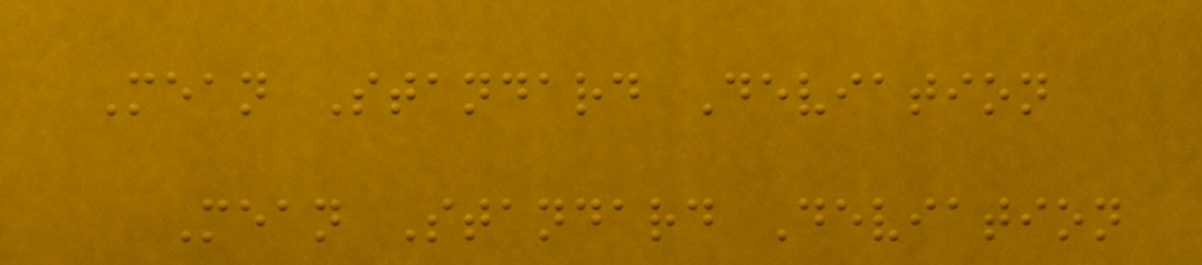Mean Standard Deviation
Mean Standard Deviation
